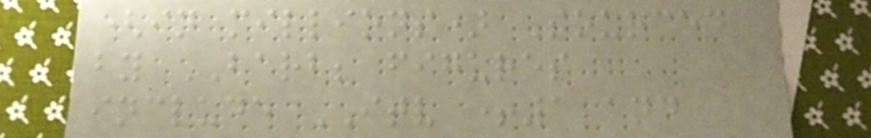(in millions) Sourced
by BARB; figures
include ITV +1 and
